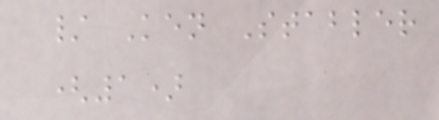/ Ken Stabler
(1)
